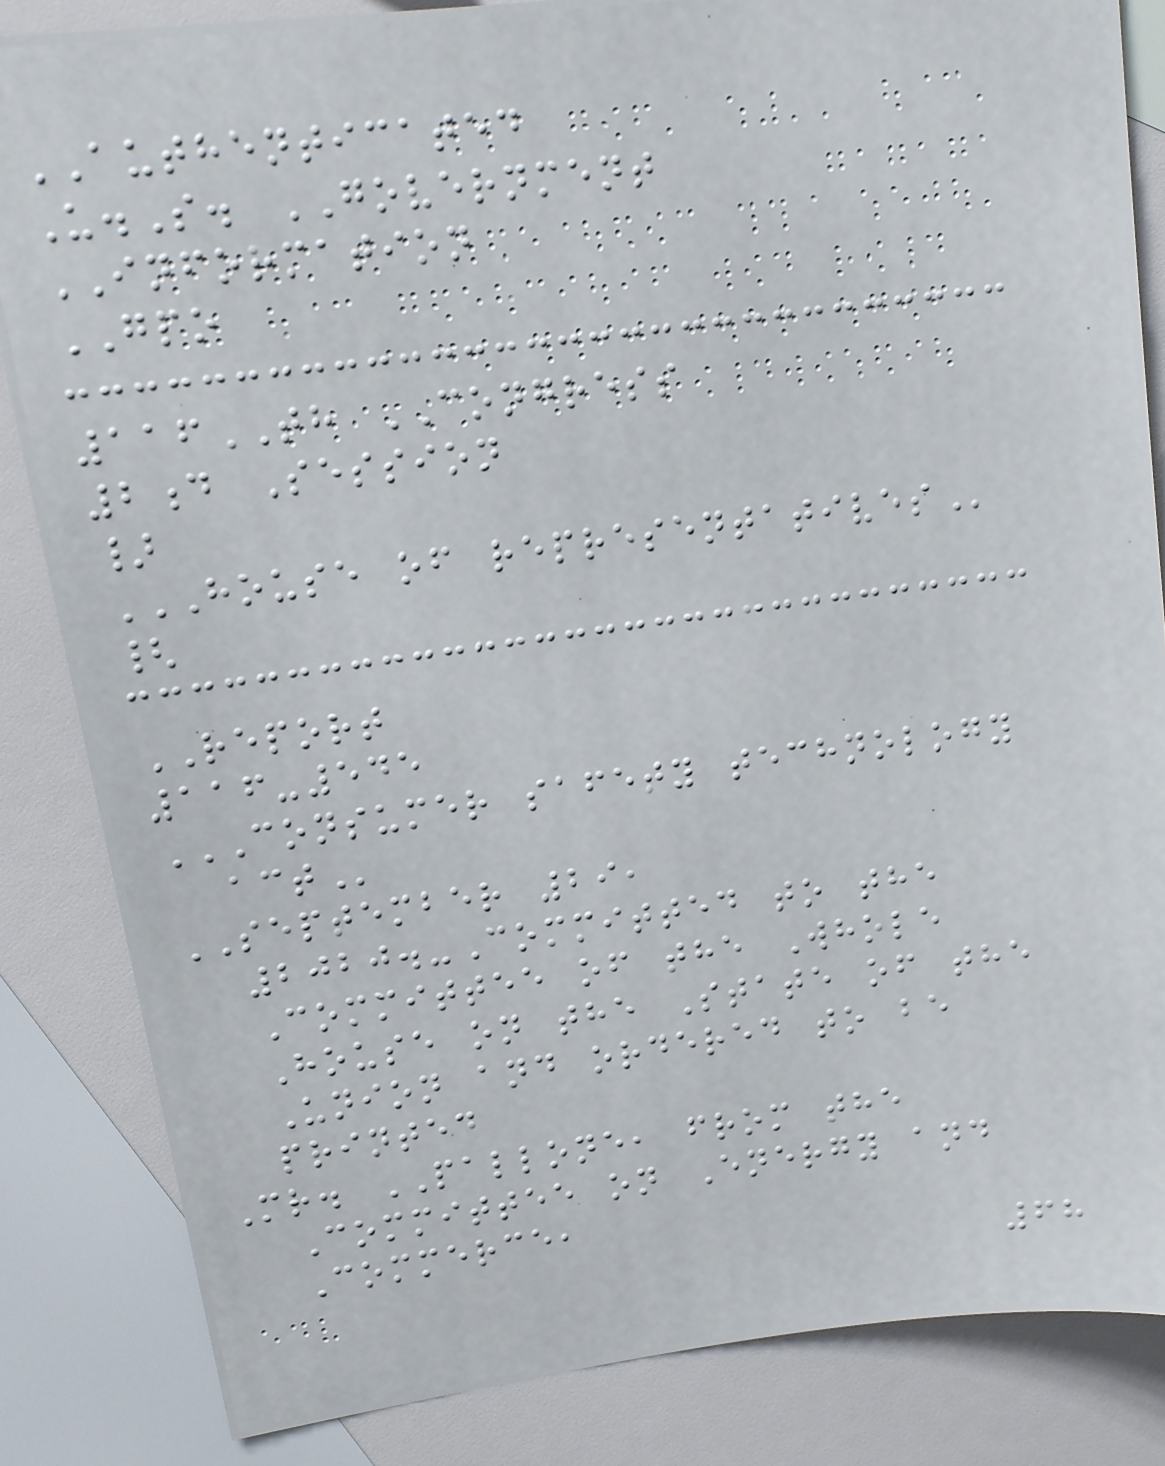AUTHENTICATED
U.S. GOVERNMENT
INFORMATION
GPO
116TH CONGRESS
2d Session
}
HOUSE OF REPRESENTATIVES
{
REPORT
116-545
CONSUMER SAFETY TECHNOLOGY
ACT
SEPTEMBER 29,
2020.-Committed to the
Committee of the Whole
House on the State of the
Union and ordered to be
printed
Mr. PALLONE, from the
Committee on Energy and
Commerce,
68
